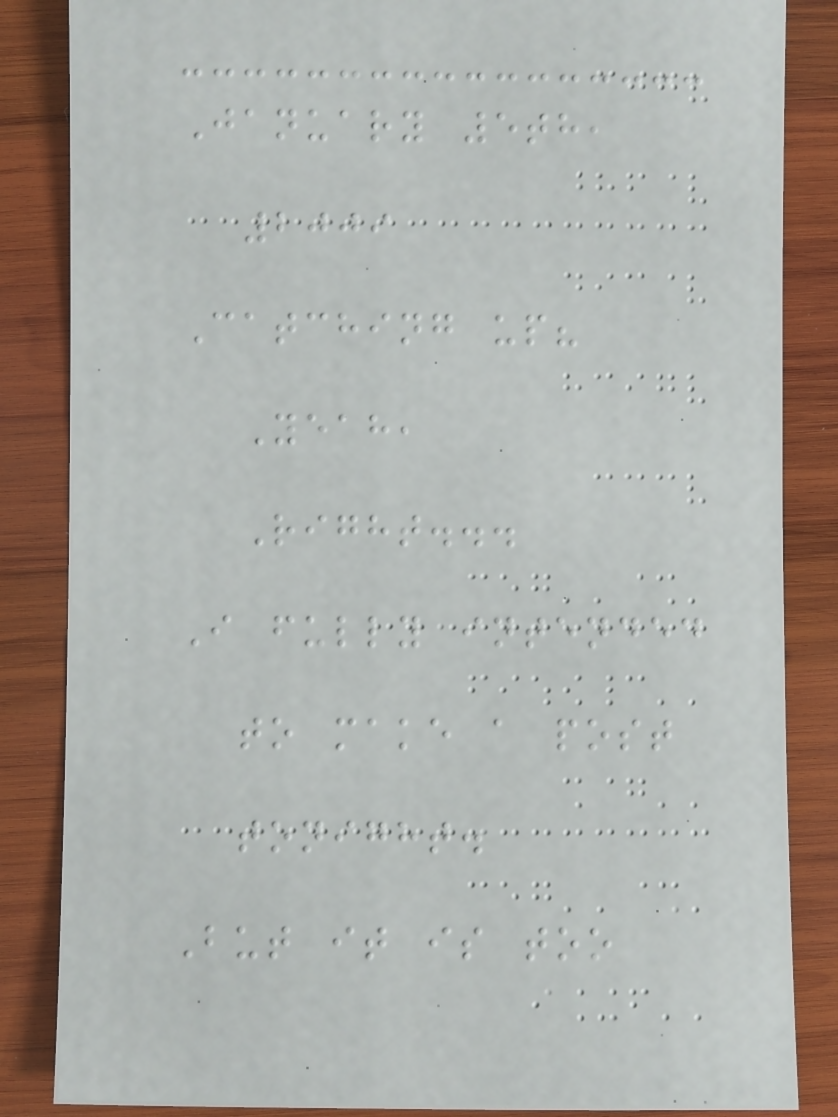January 5th,
2009
Catching up?
Yeah,
Right...
I fully intended
to make a post
tonight.
But it is too
